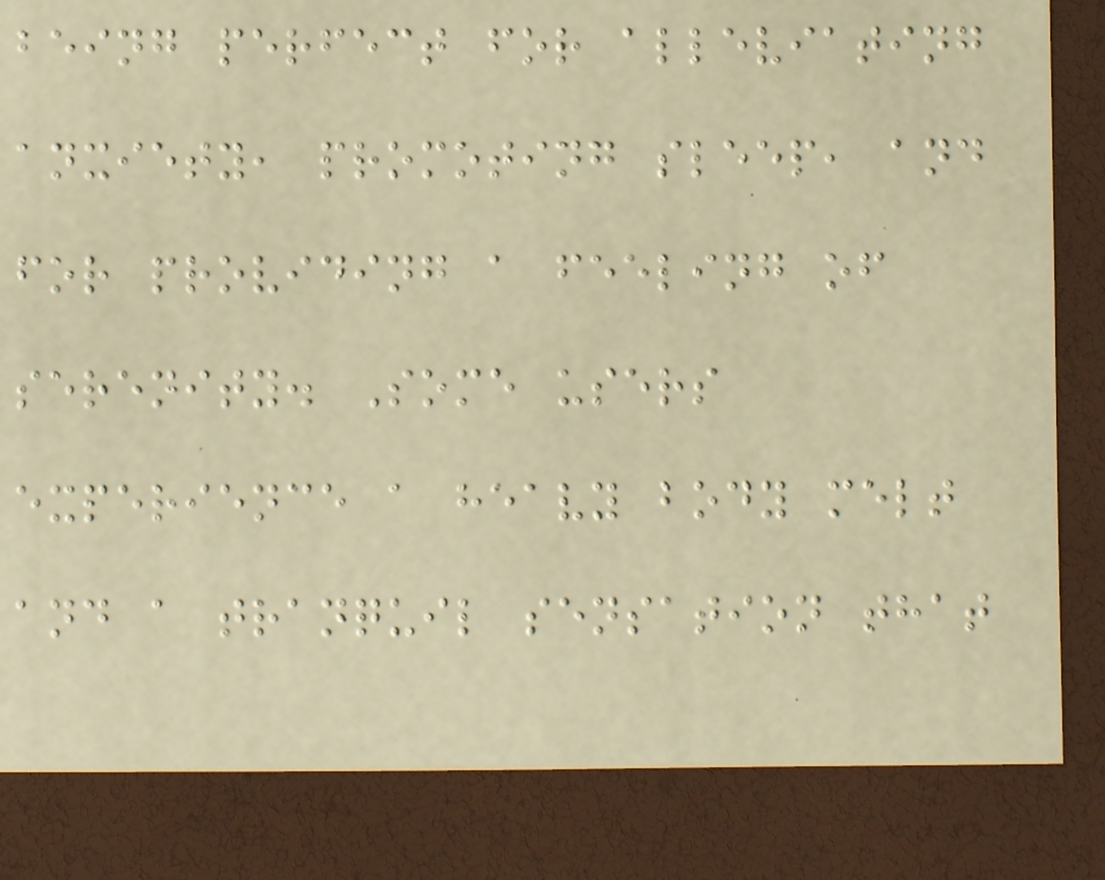being perfect for alleviating
anxiety, promoting sleep, and
for providing a feeling of
serenity. Some users
experience a heavy body melt
and a tranquil sensation that
